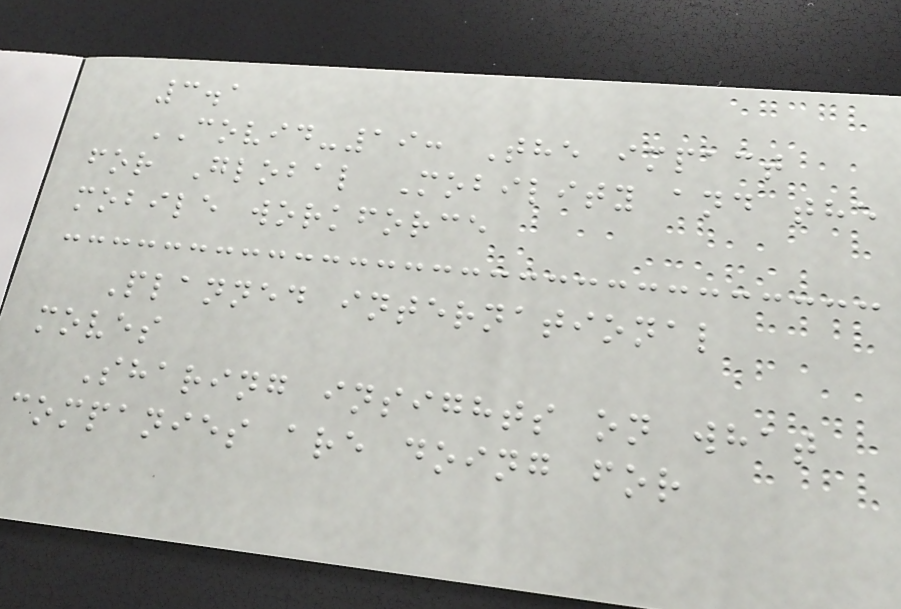3.1
COVID-19: The impact
for Global Mobility and the
mobile workforce
Planned international
moves
Sharing insights on what
companies are doing for
